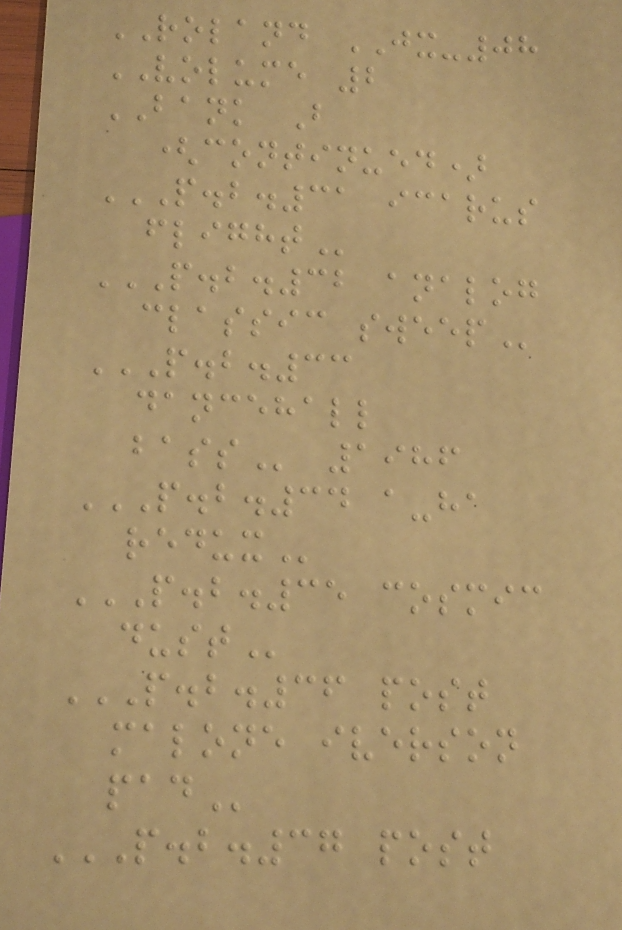ROLAND JX-08
VOLUME 2
BANK B
(continued)
P.B.31 ICARUS
FLIGHT
P.B.32 ANALOG
CLASSIC SWEEP
P.B.33
DANCEHALL
BASS 1986
P.B.34 A-HA
REDUX
P.B.35 COSMIC
DUST
P.B.36 POST
MALONE IVERSON
PAD
P.B.37 POST
